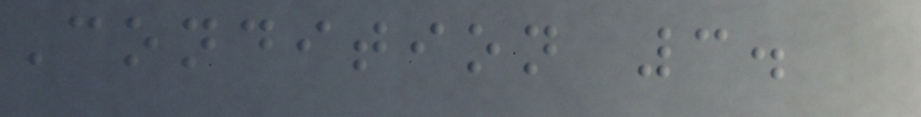Condition 3.
